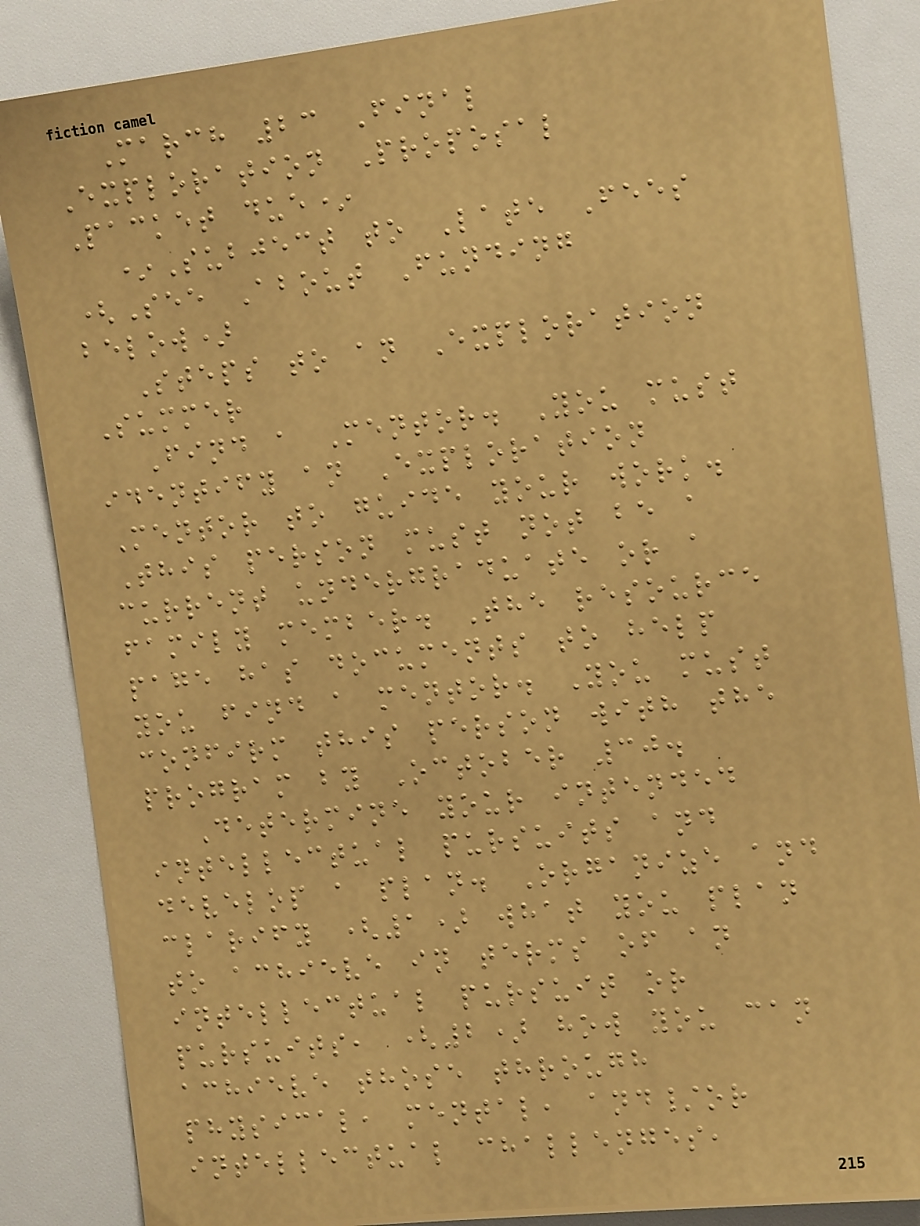March 23 Final
Exploration Proposal
Packet due*
*Subject to Late Fees
(See About Funding
below)
Steps to an Exploration
Summer
Find a Mentor. You must
identify an Exploration
Mentor to guide your work.
This person must not be a
current undergraduate or a
family member. The resource
page has documents to help
you find a mentor. You must
confirm this person with the
program by October 30.
Determine your intended
intellectual pursuits and
develop a plan. Organize and
clarify (1) what you plan
to achieve in terms of an
intellectual pursuit or
pursuits, (2) how you can
achieve those through
physical, mental, and/or
intellectual challenges,
